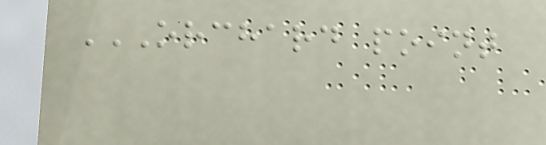ORCHARD POINT
